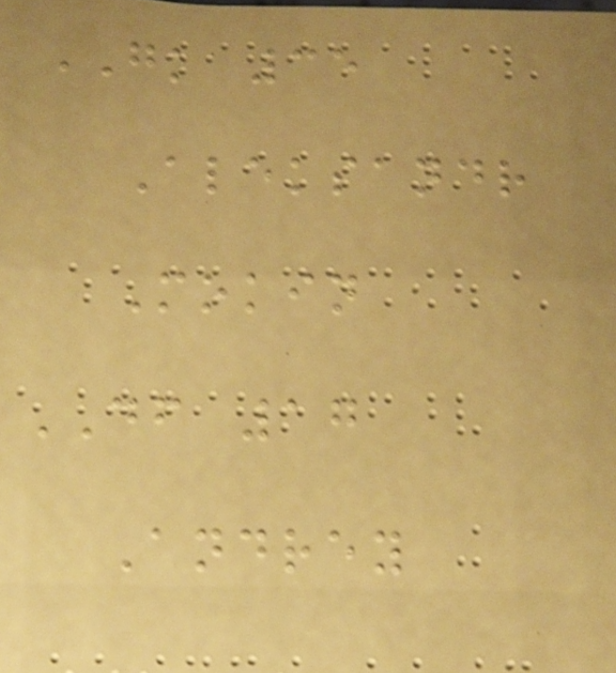GK 35
Aleksandr
Mokin
DF 17
Andrey
